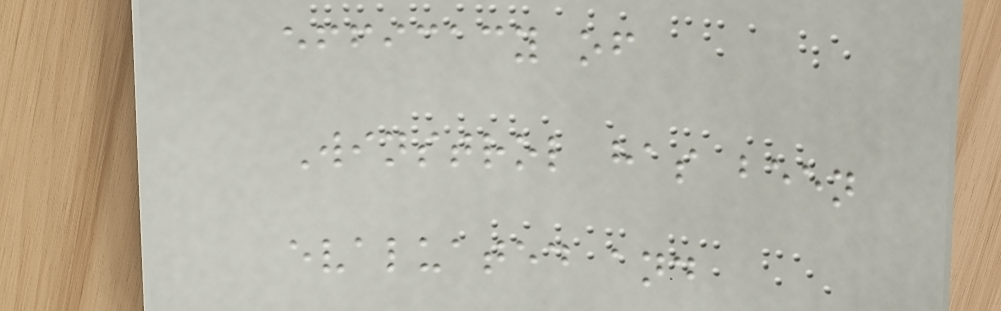efficacy of
Winstrol has been
evaluated and
